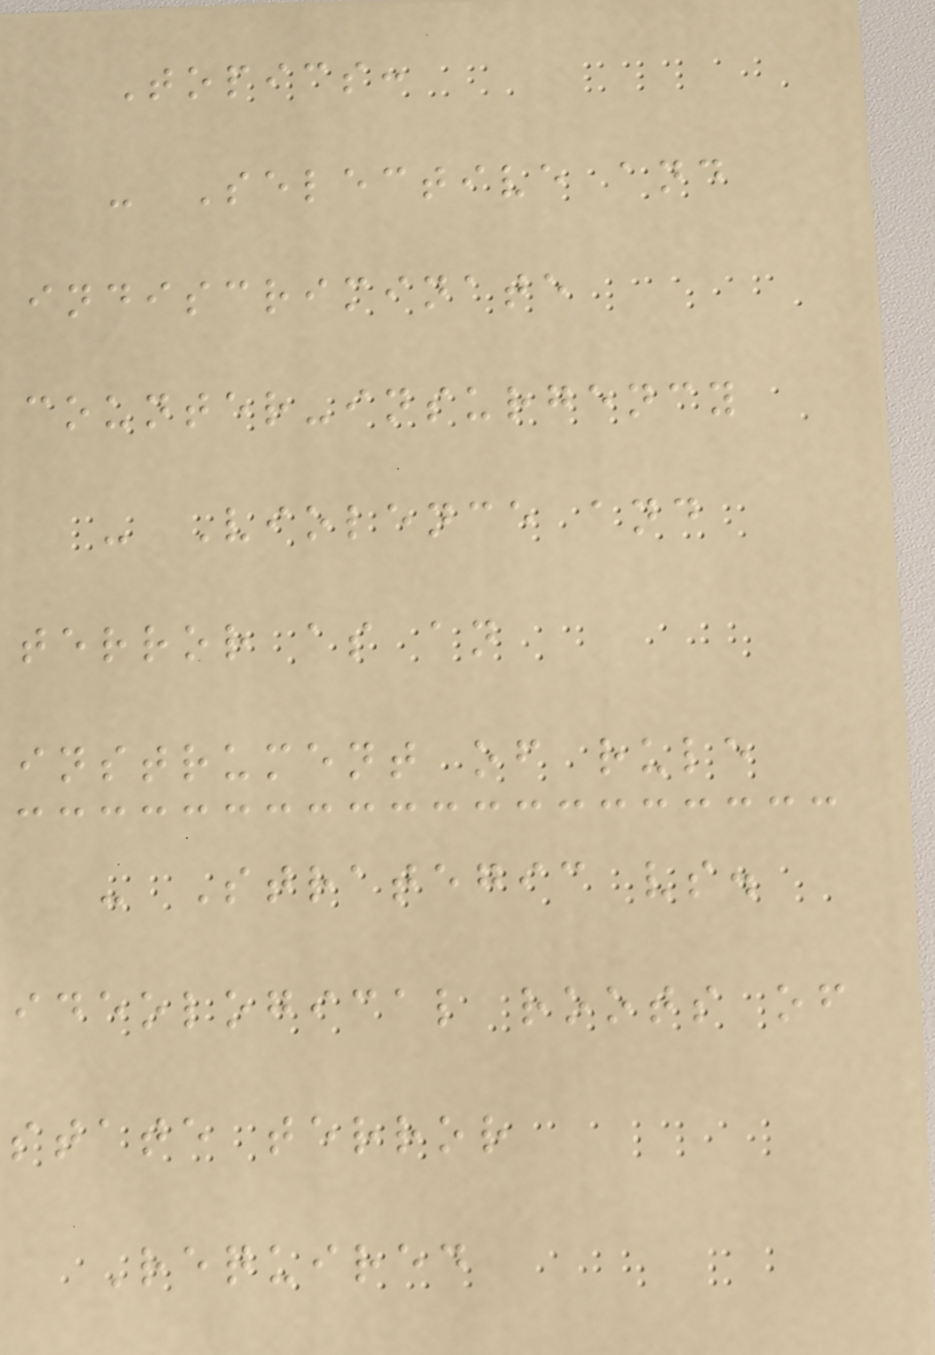Topics:
- Selective and
indiscriminate
counter-insurgency
- Violence and
terror as an
instrument of rule
- Strategic vs.
ideological roots of
state terror
Required
